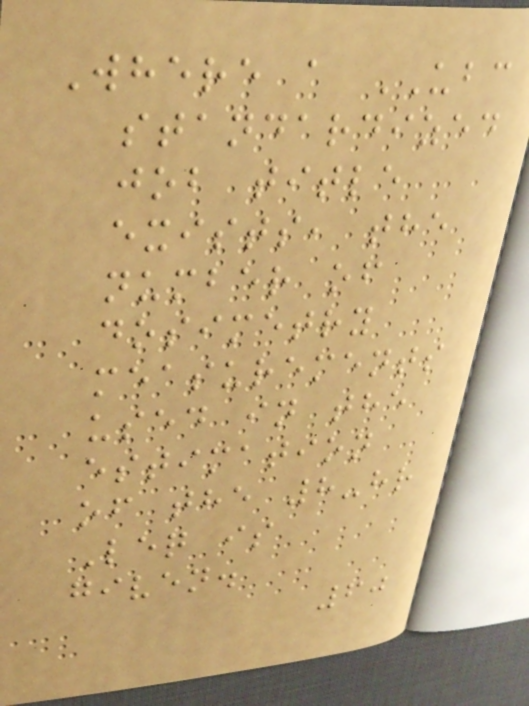Where a UBC
standardized
job title
exists, the
number of
dosimetry
measurements
used in the
estimation
of the 8-hr
Leq is
given.
60
